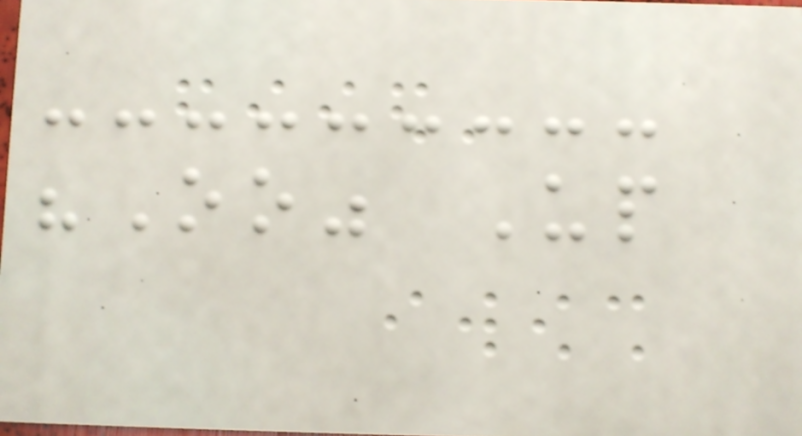"Oo" Up
